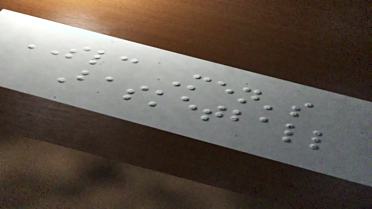SLC Men's
Basketball
